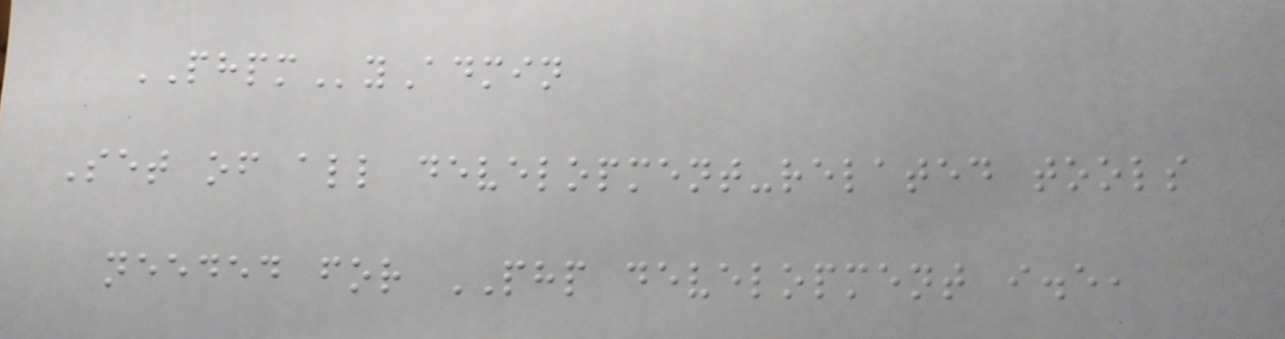PHPMyAdmin
Set of all development-related tools
needed for PHP development i.e,
